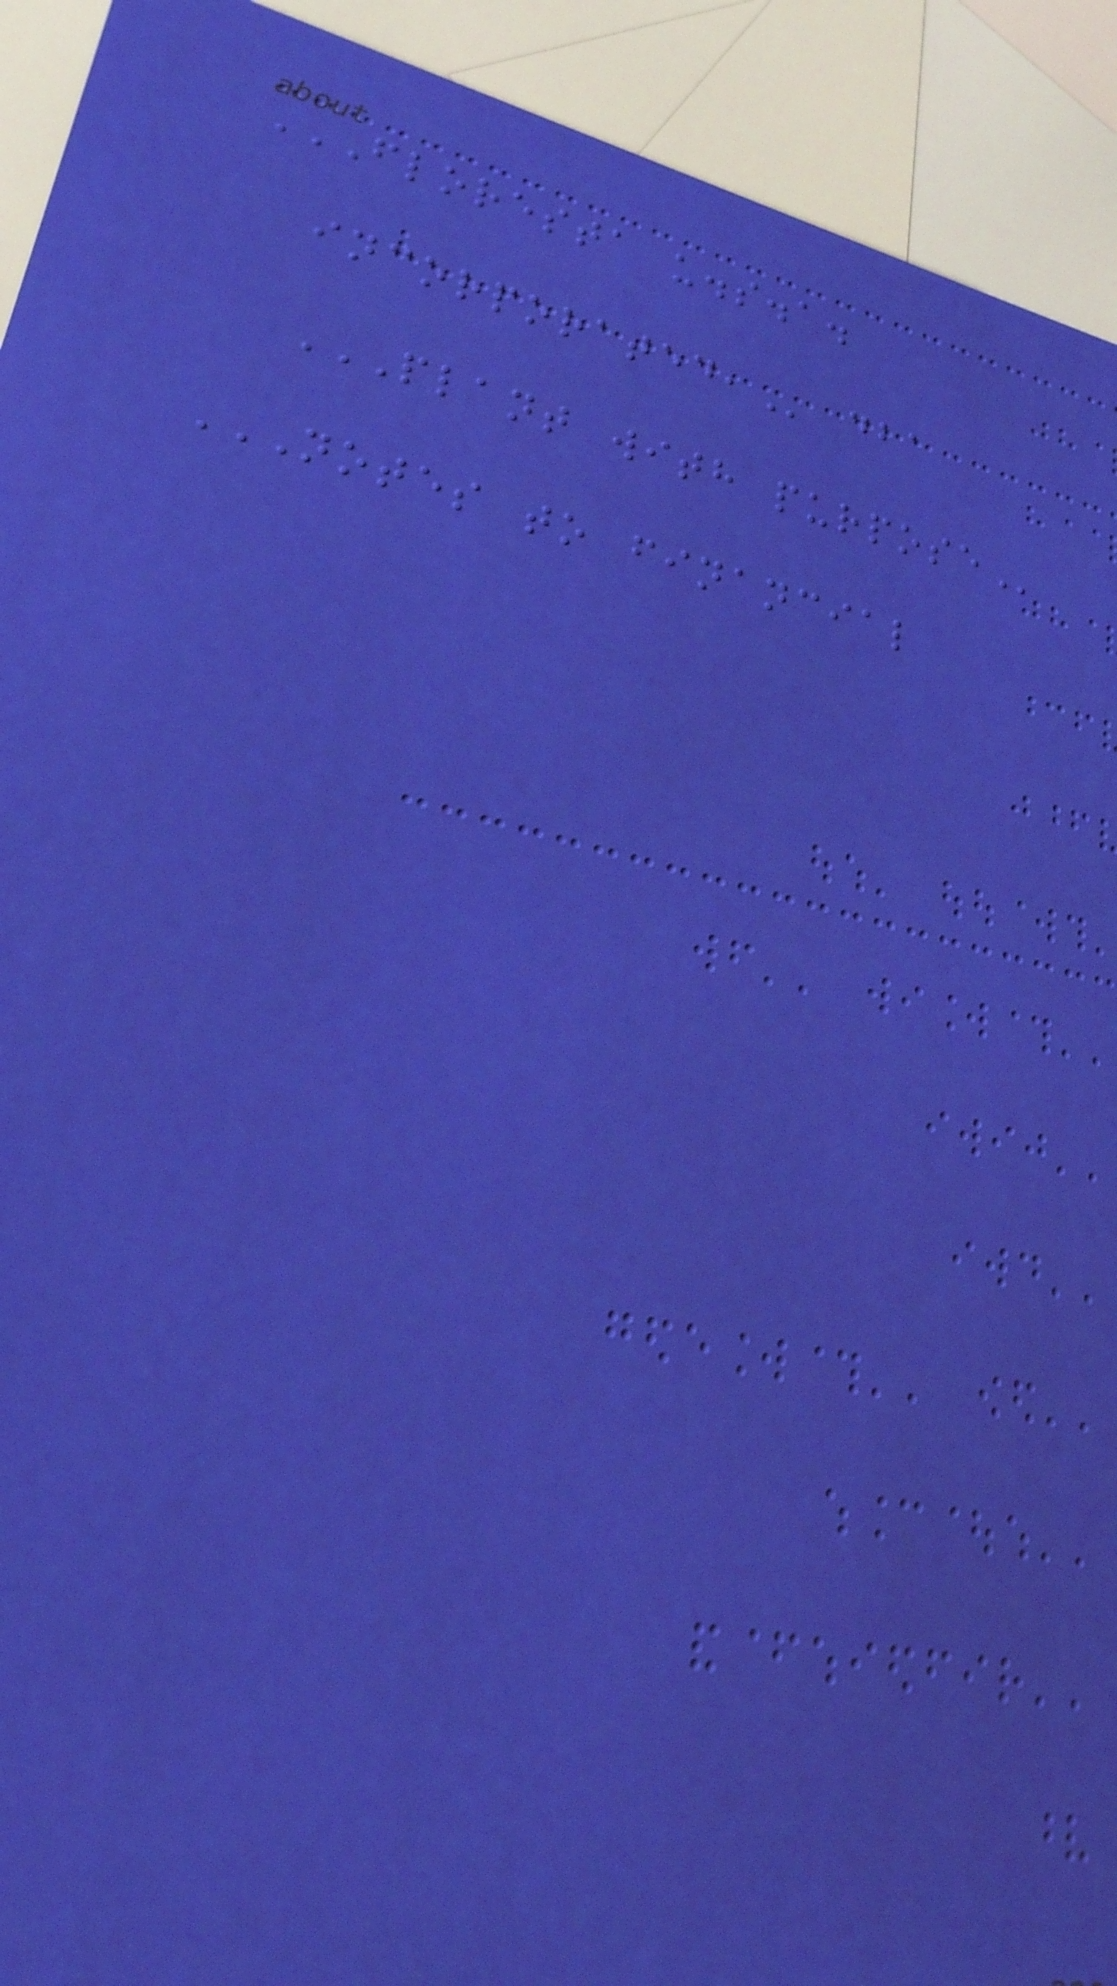FLORESTA U.S.A.
PLANT WITH PURPOSE
NOTES TO FINANCIAL
